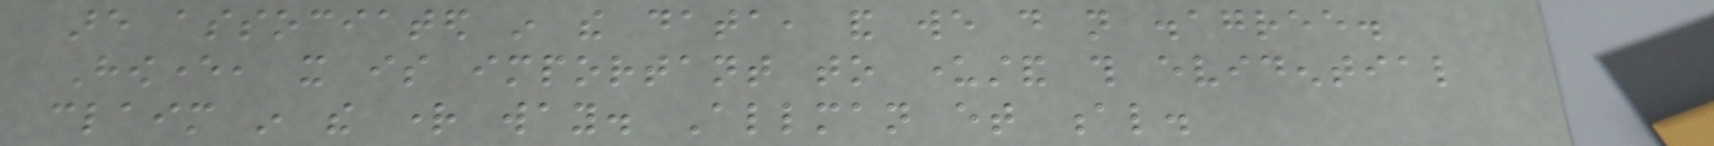are associated in the data, and we do not disagree.
However, it is important to understand this evidential
claim in the right way. Allman et al.
